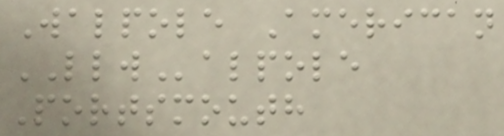Walpole American
LLWalpole
Portsmouth
